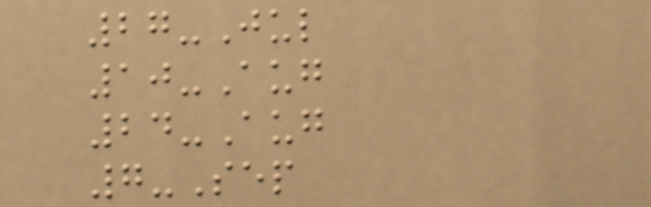27-Jul
10-Aug
24-Aug
7-Sep
